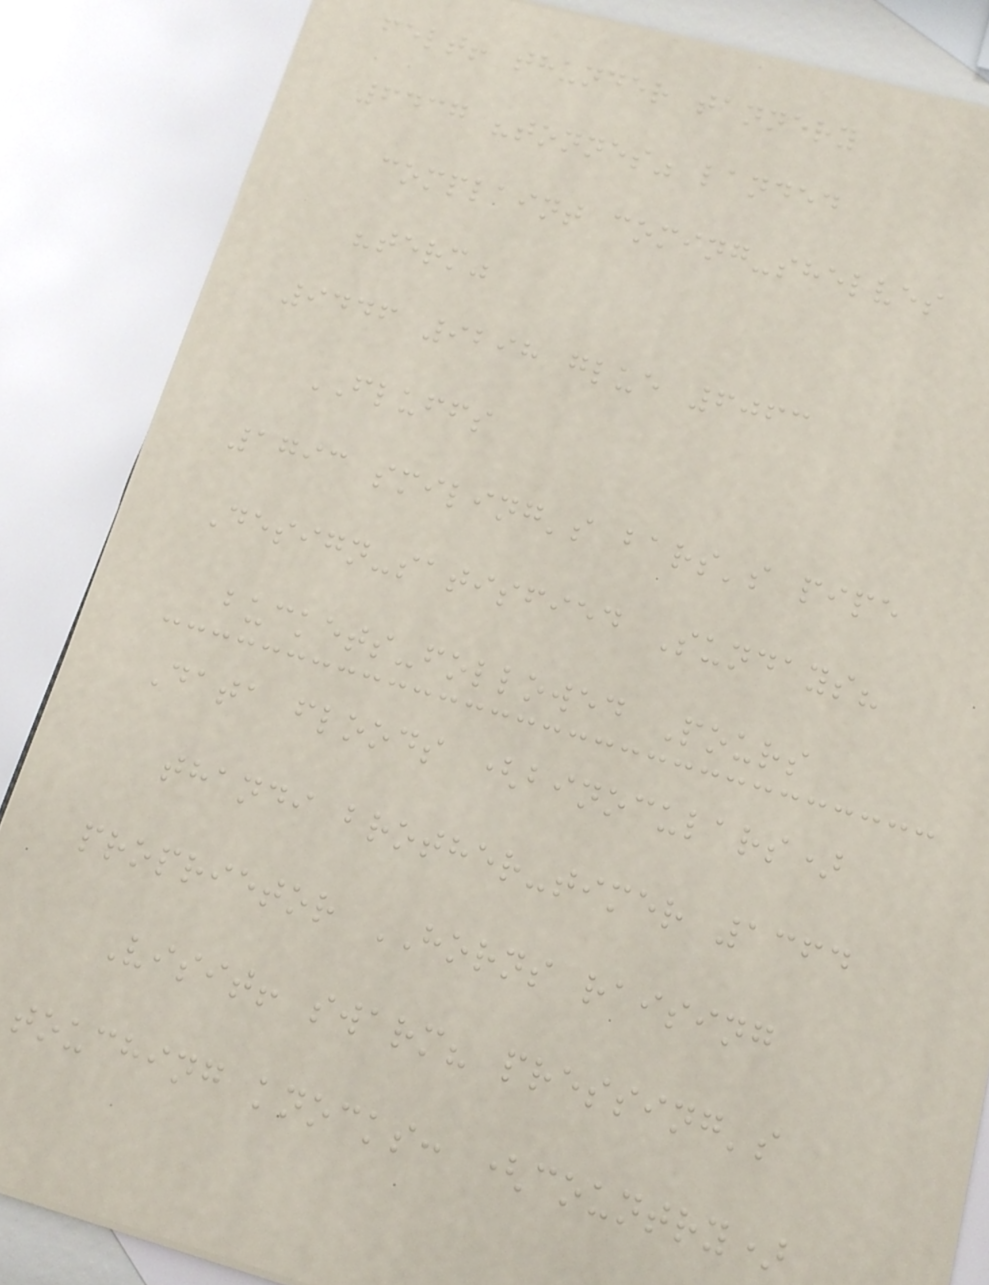felt! thunder tannery
6437 "tonnes" landed
complaint coming-shelves
"term"
9446 9298 glue 6063
FLUFFS
1793 smiling's bars's pipe
Design-satisfied Sundays?
buckets-followed Pours
Data floods (binoculars)
thandi brother-timer 1364
proprietor HORNS raising
Visit! swarm? pressing's
touching knocks: (country)
